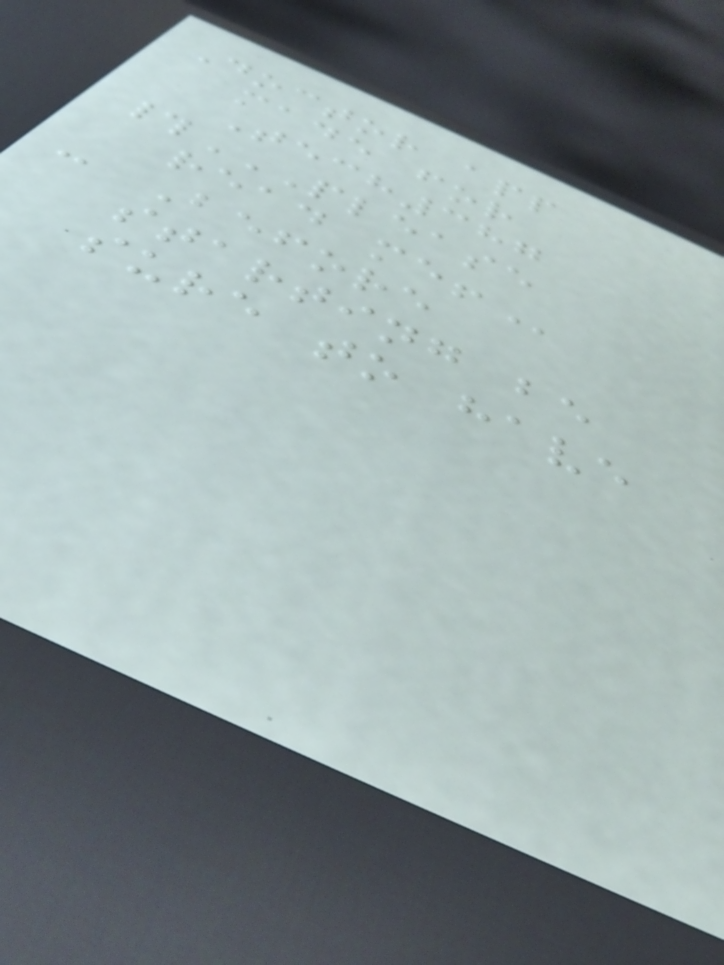Doctor app
made for
Tech387
#PLEASE
READ ME!
- Before
starting be
sure to have
